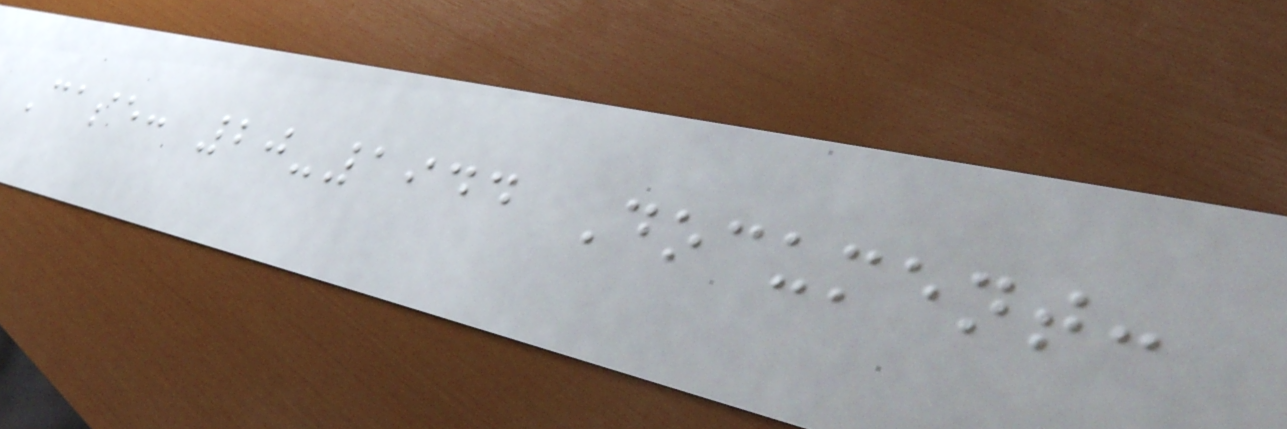Case: 20-1944 Document:
